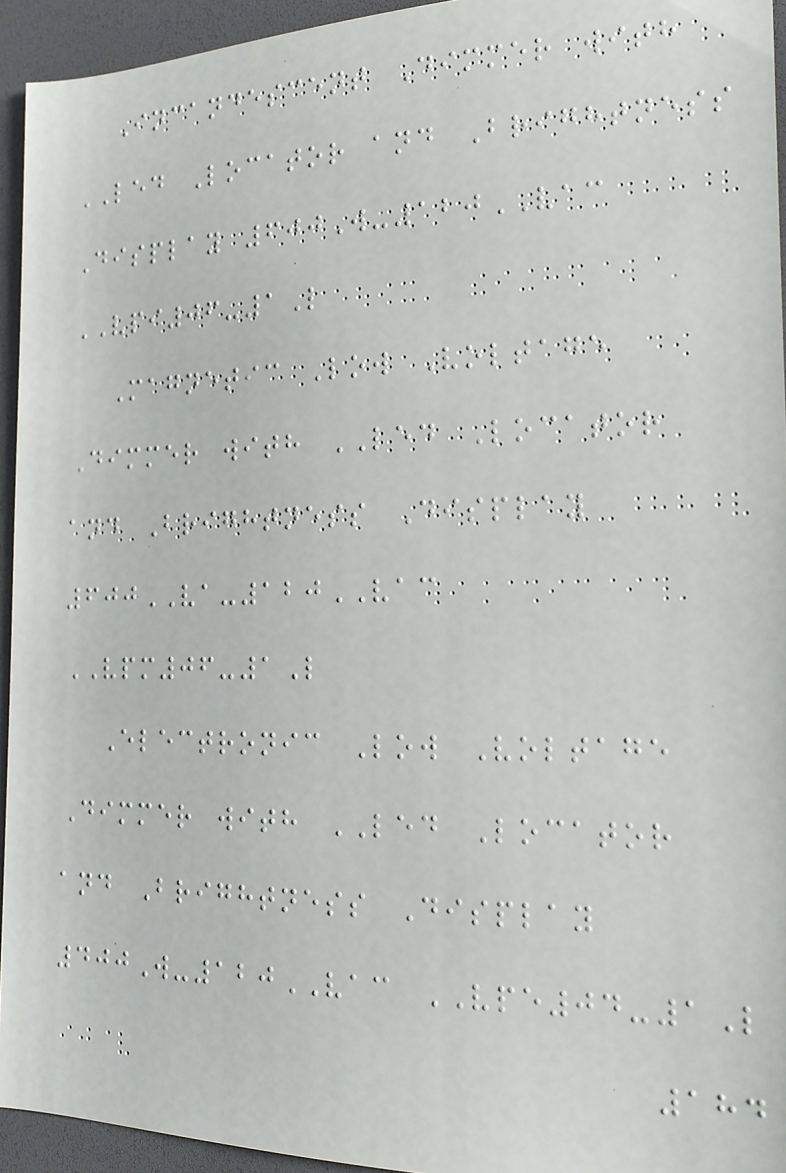Incandescent Dimmer with
LED Locator and Brightness
Display 600W-120VAC
VPI06-1L
Magnetic Low Voltage
Dimmer with LED Locator
and Brightness Display
600VA-120VAC
VPM06-1L
Electronic Low Voltage
Dimmer with LED Locator
and Brightness Display
400W-120VAC VPE04-1L
184
